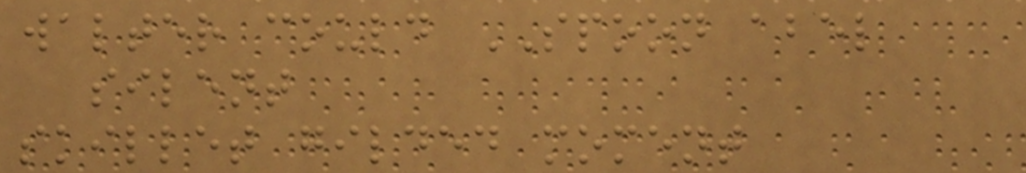walter could SPOON abel
silent
skillet gilded moment
